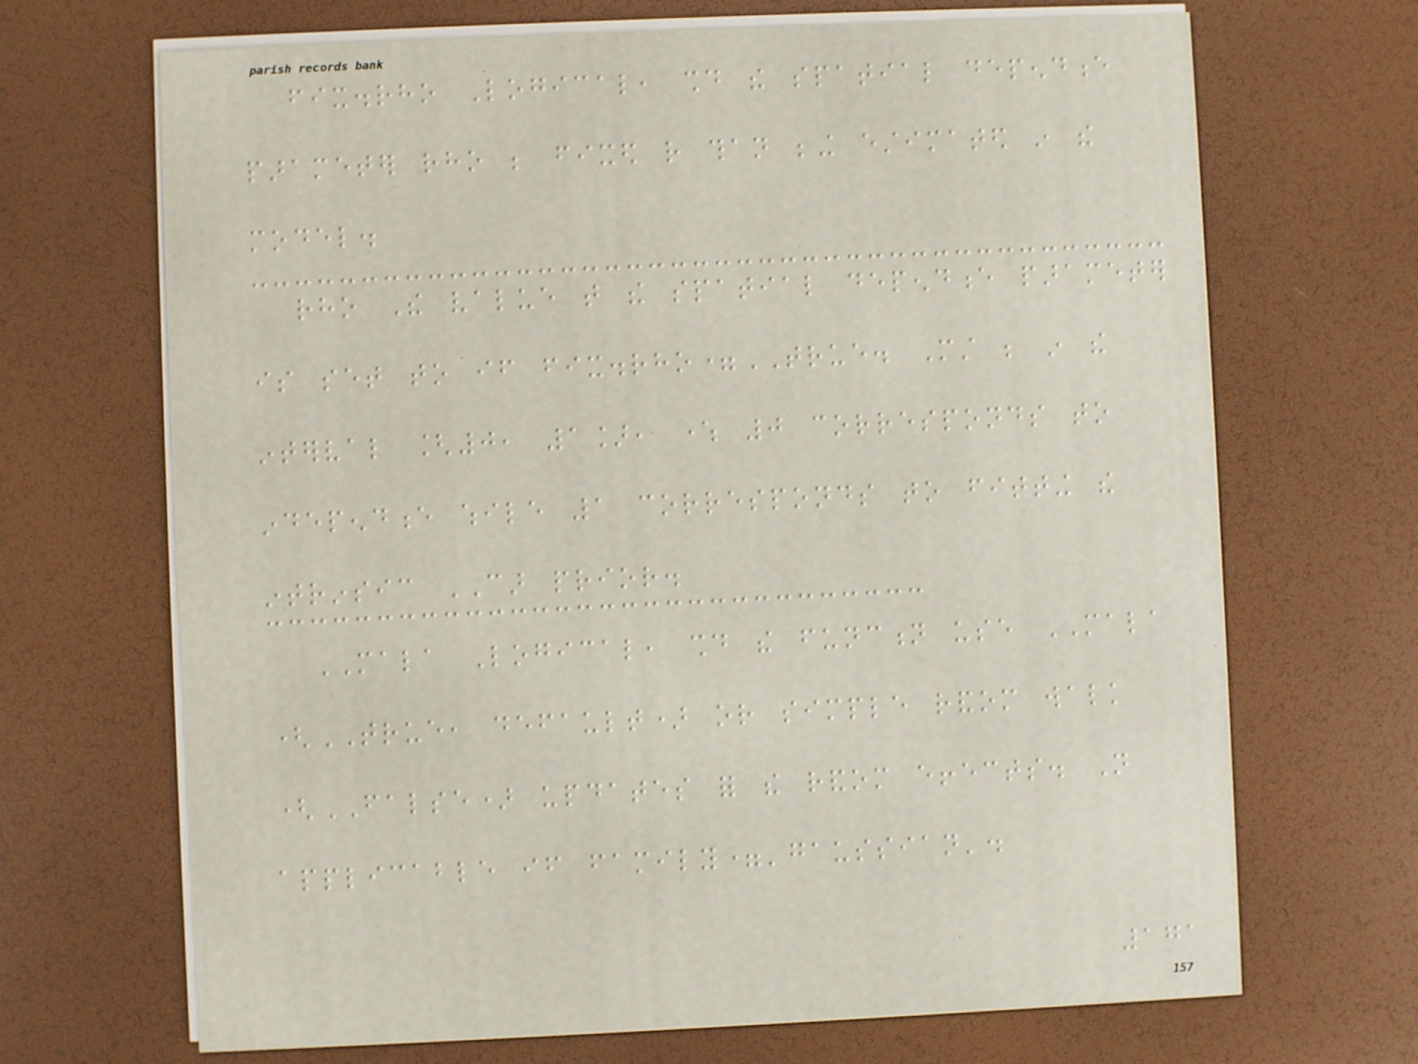fix.rho Logical, should the spatial dependence
parameter rho be fixed rather than being estimated in the
model.
rho The value that the spatial dependence parameter
is set to if fix.rho=TRUE. Must be in the
interval [0, 1], where 0 corresponds to
independence while 1 corresponds to fitting the
intrinsic CAR prior.
MALA Logical, should the function use MALA
(TRUE, default) or simple random walk
(FALSE) updates for the random effects. Not
applicable if family='gaussian'.
171
